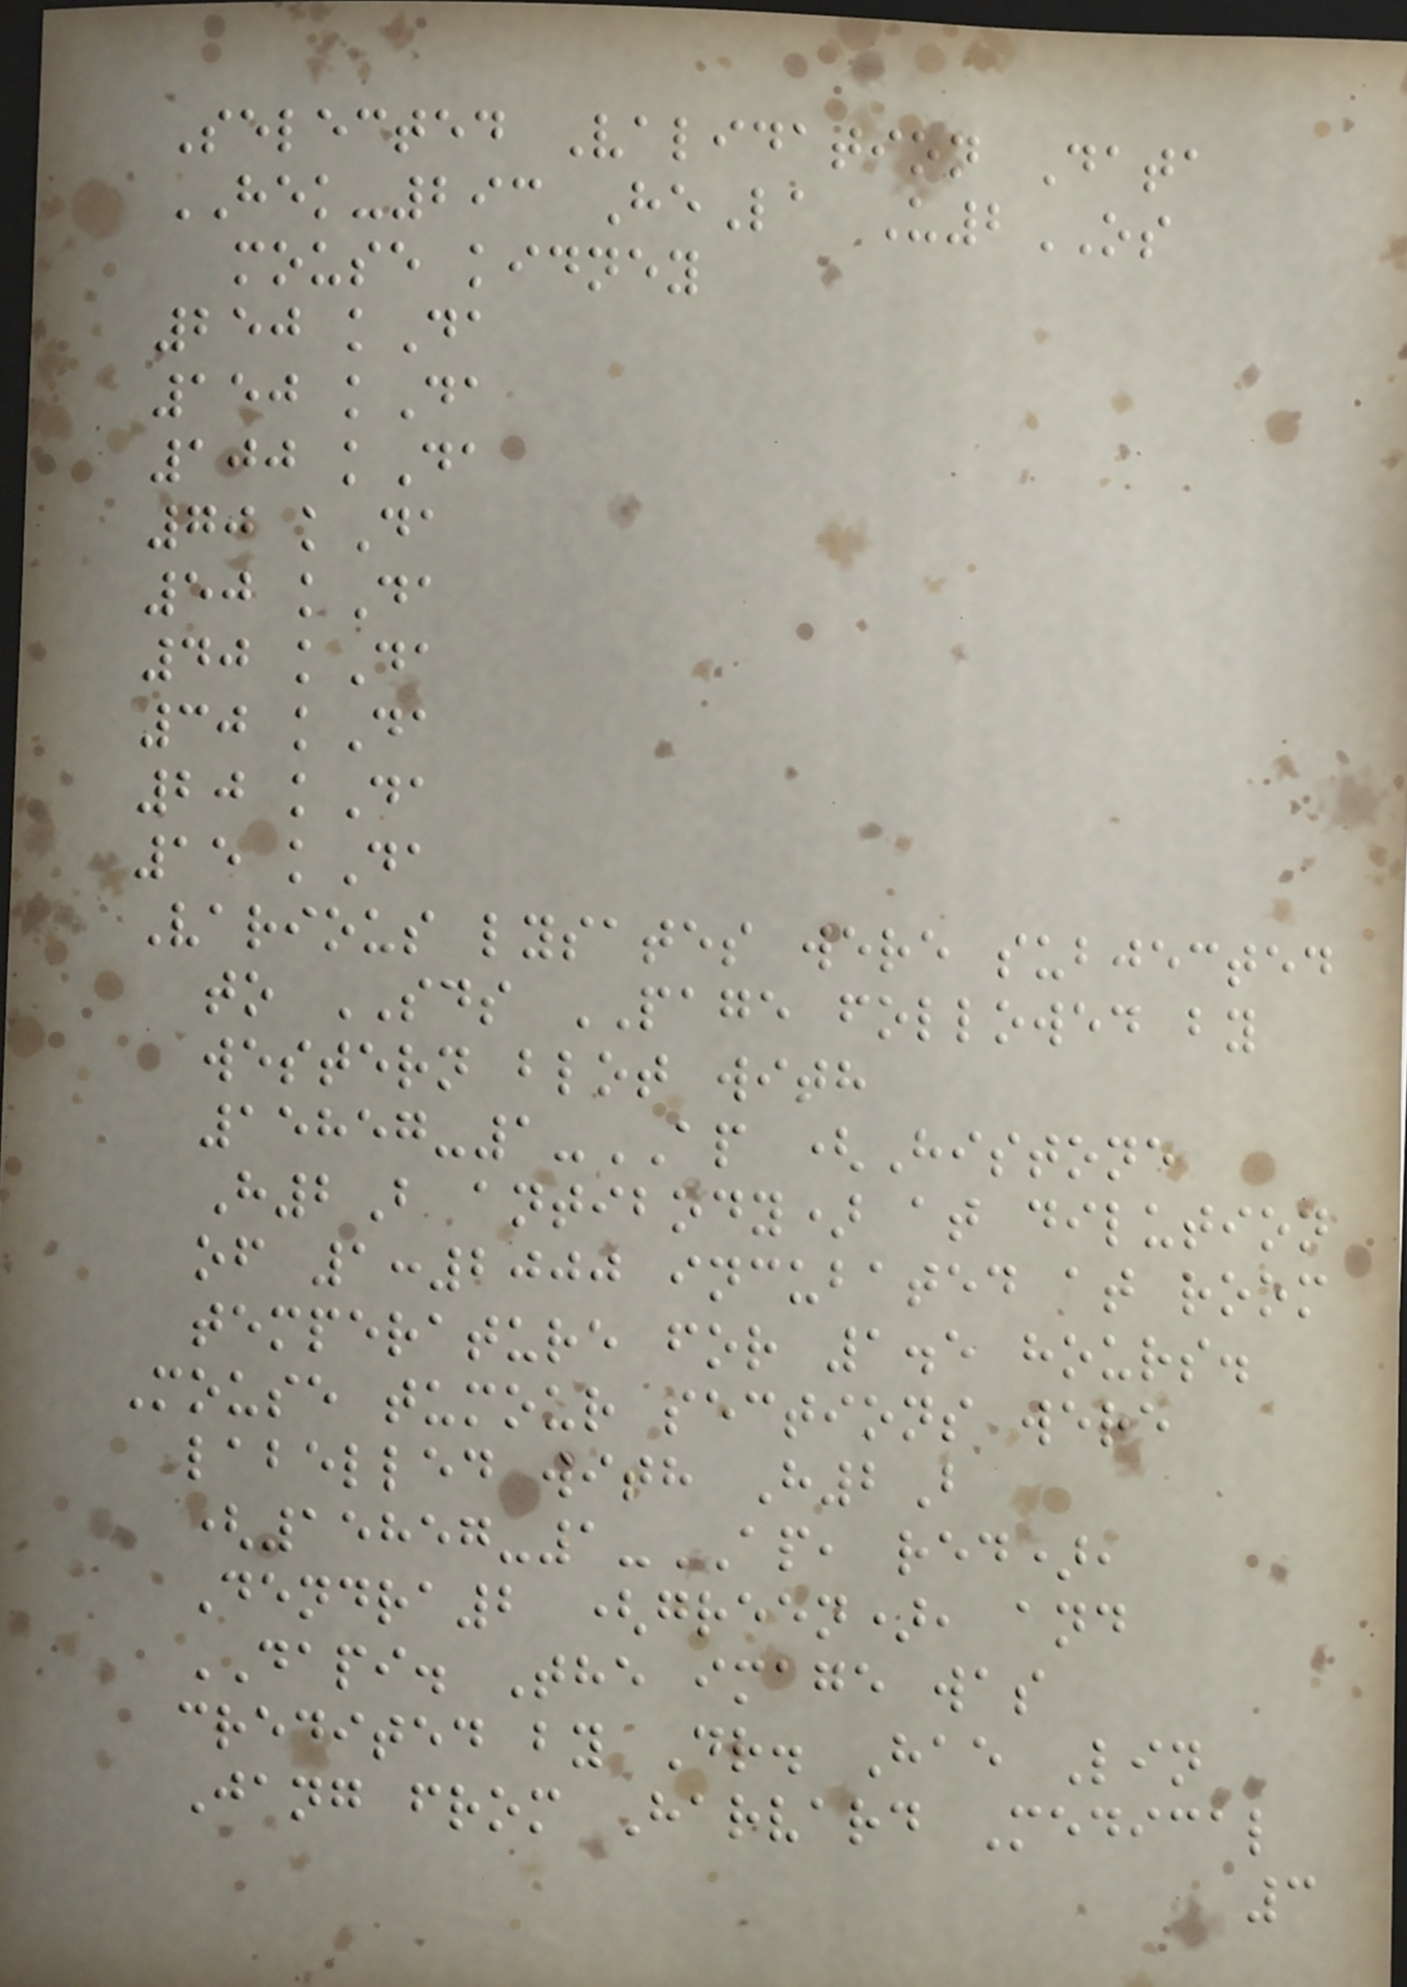Selected Validation Data
HEK-293 HeLa U2OS
mouse kidney
250 kDa
150 kDa
100 kDa
70 kDa
50 kDa
40 kDa
30 kDa
20 kDa
15 kDa
Various lysates were subjected
to SDS PAGE followed by
western blot with
15857-1-AP (Histone
H2B antibody) at dilution
of 1:2000 incubated at room
temperature for 1.5 hours.
Mouse tumour sections were
labelled with H2B
(15857-1-AP, red),
Dendra2 (green), and
DAPI. The image was
credited by Dr. Hae Lin
Jang from Harvard Medical
3
